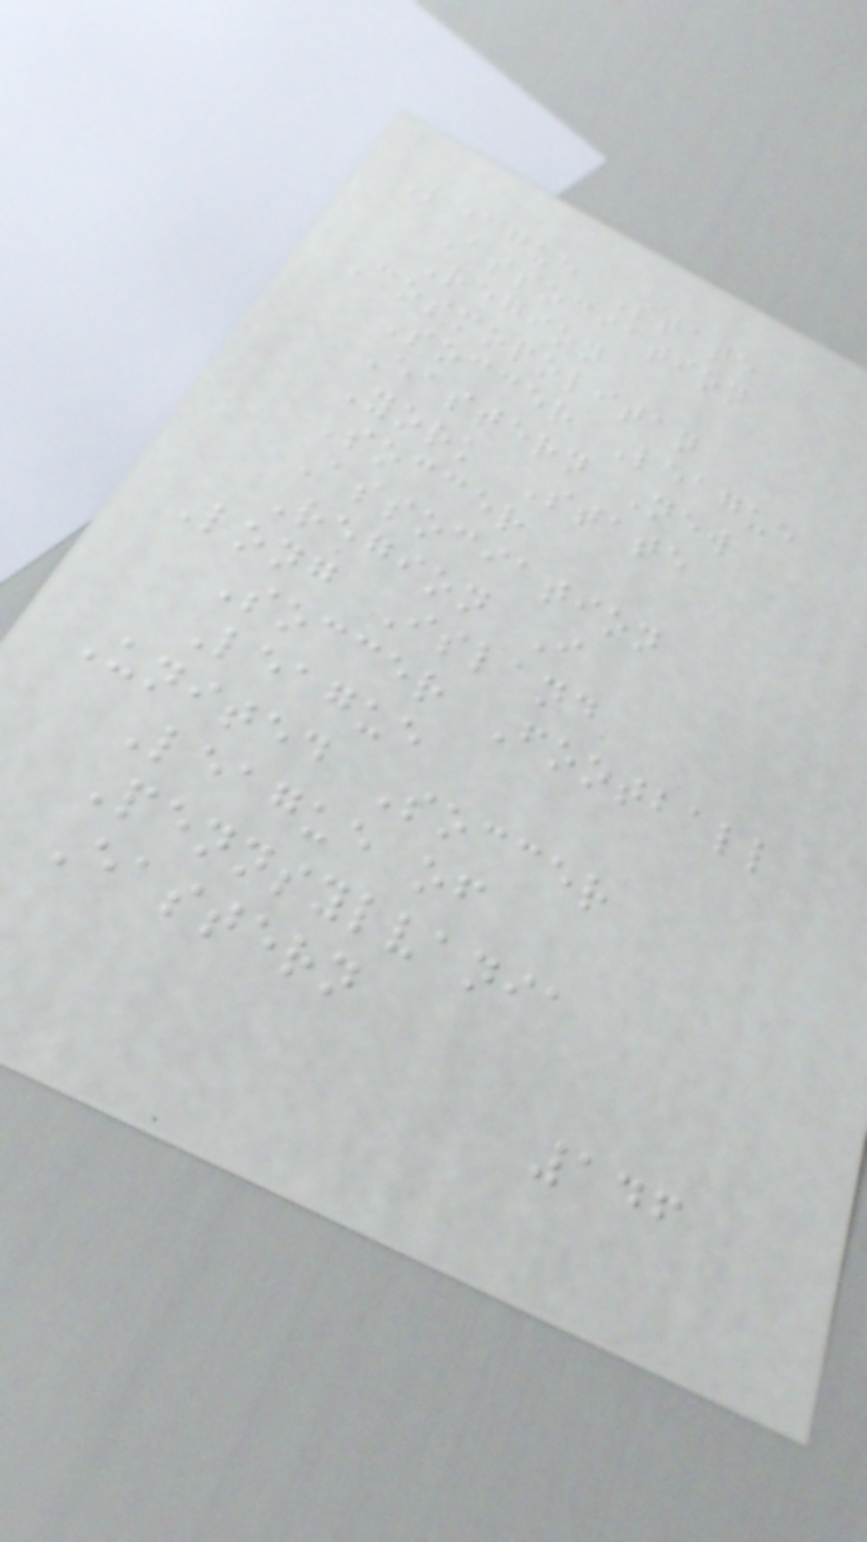League State
Association
Region
Cosmopolitan
Soccer League
Eastern New
York State
Soccer
Association
Region I
Long Island
Soccer Football
League
United Soccer
League of
Pennsylvania
Eastern
146
